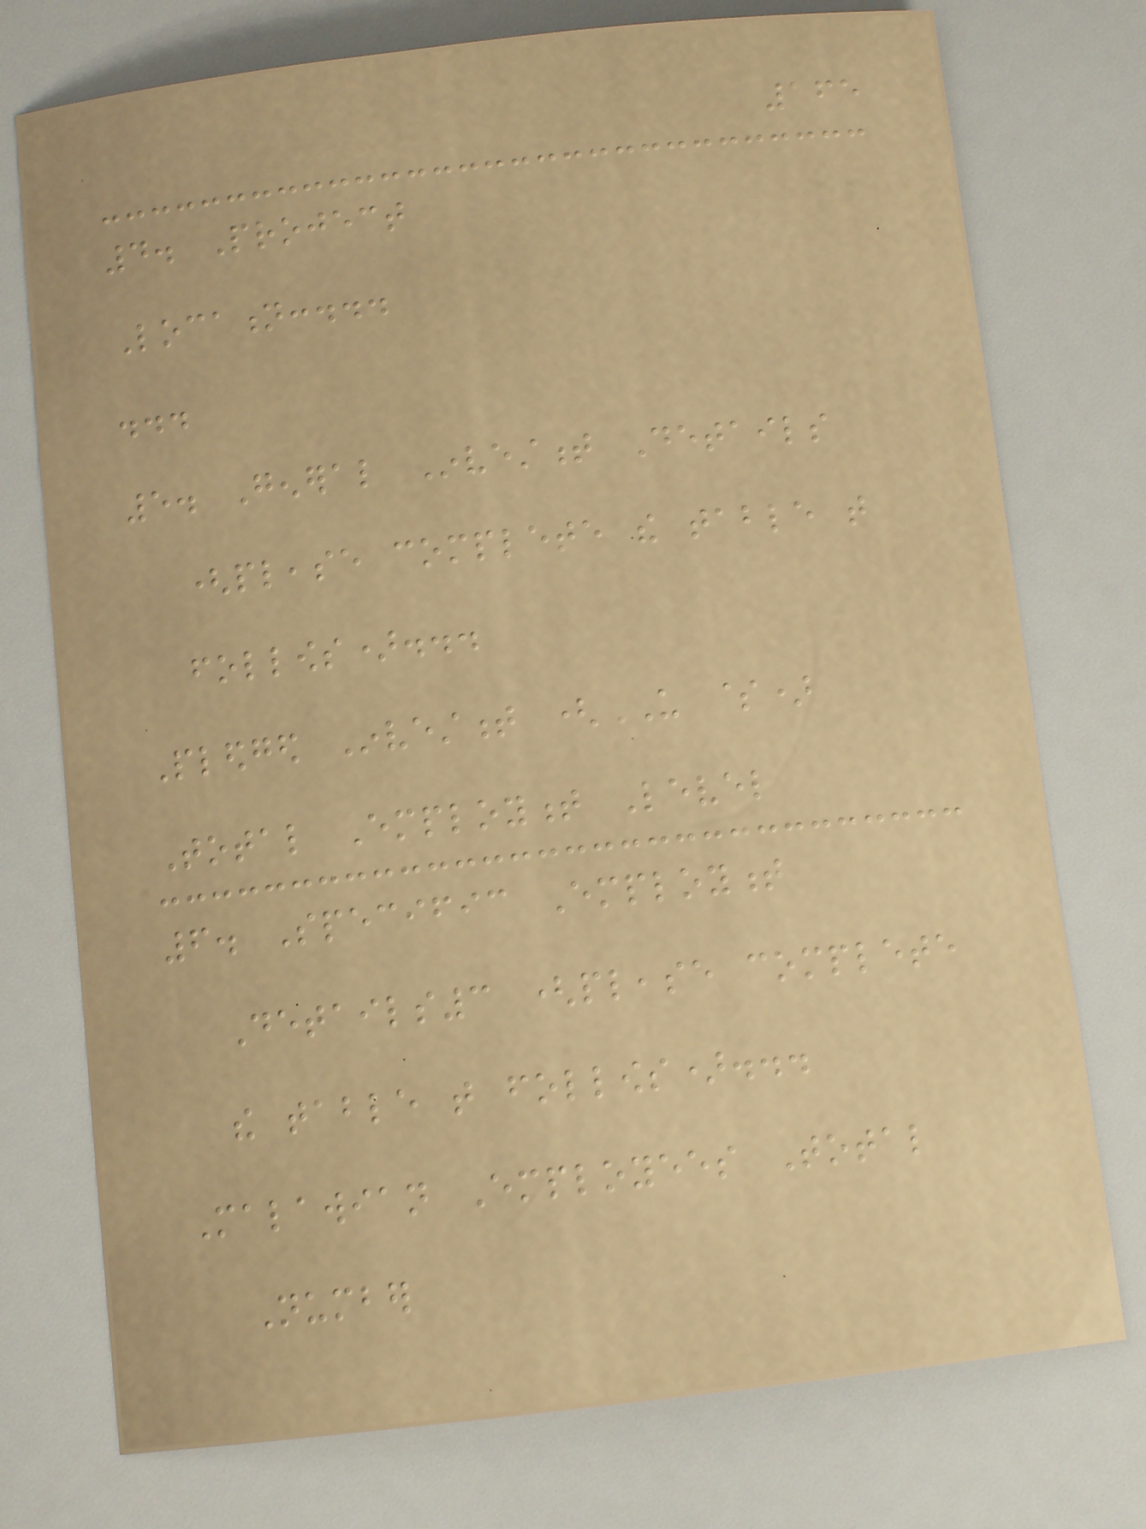165
4. Project
Location:...
...
5. General Investment Details
(please complete the table that
follows)...
Pledged Investment (US $)
Total Employment Level
6. Specific Employment
Details3 (please complete
the table that follows)...
Malawian Employees Total
Number
